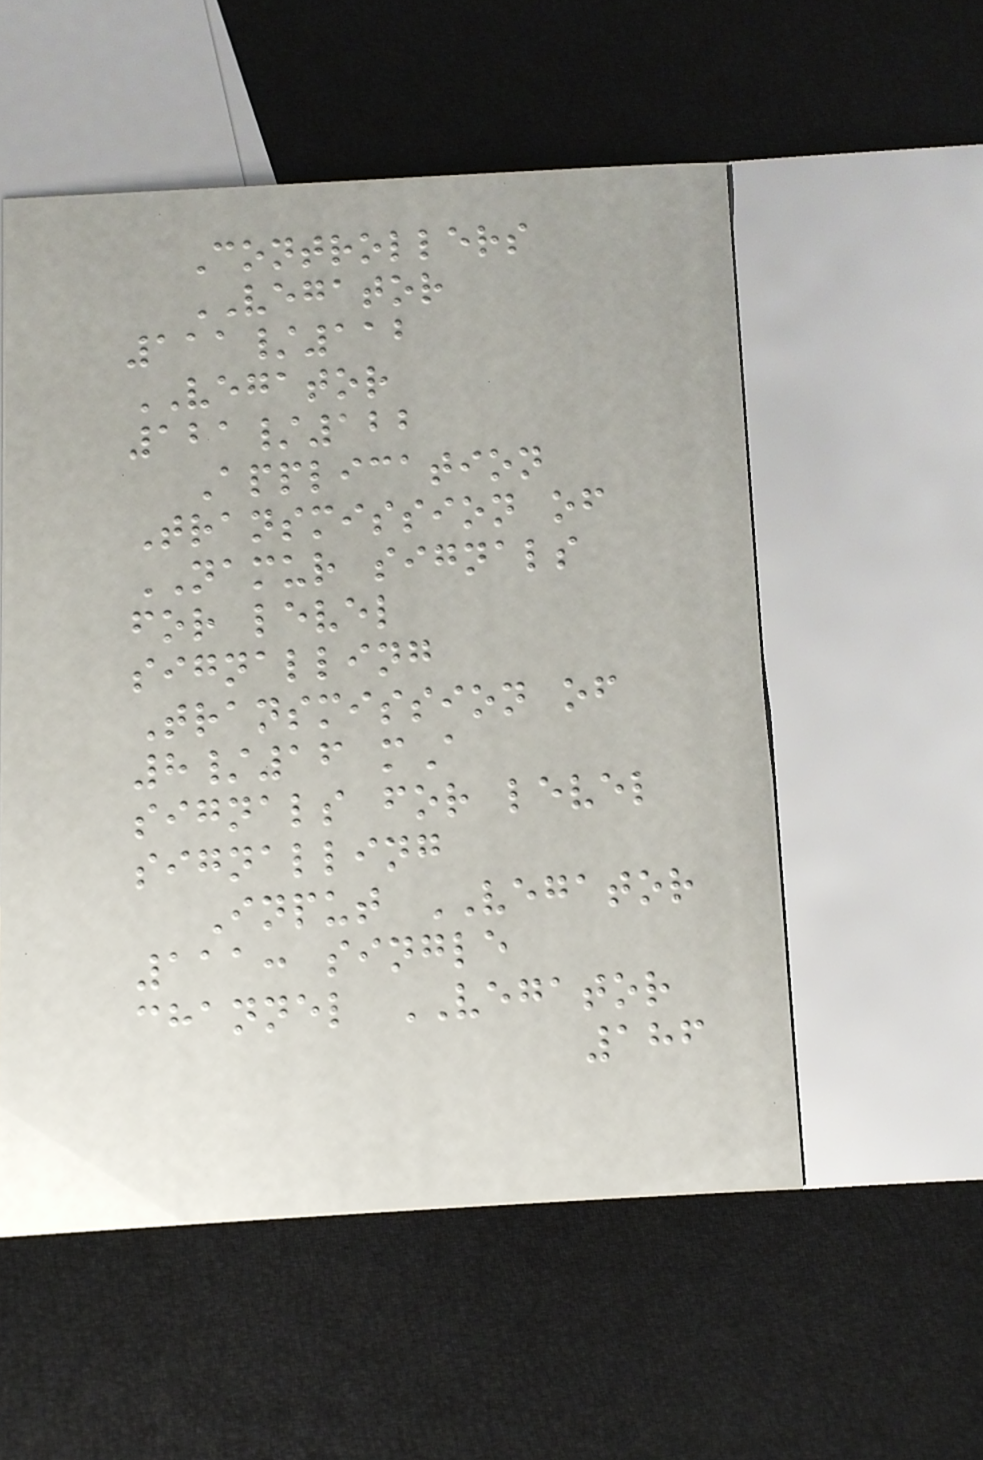Controllers
VEGATOR
111/112
VEGATOR
121/122
Application
Transmission of
NAMUR signals
for level
signalling
Transmission of
8/16 mA
signals for level
signalling
Input VEGATOR
111: single
channel VEGATOR
186
